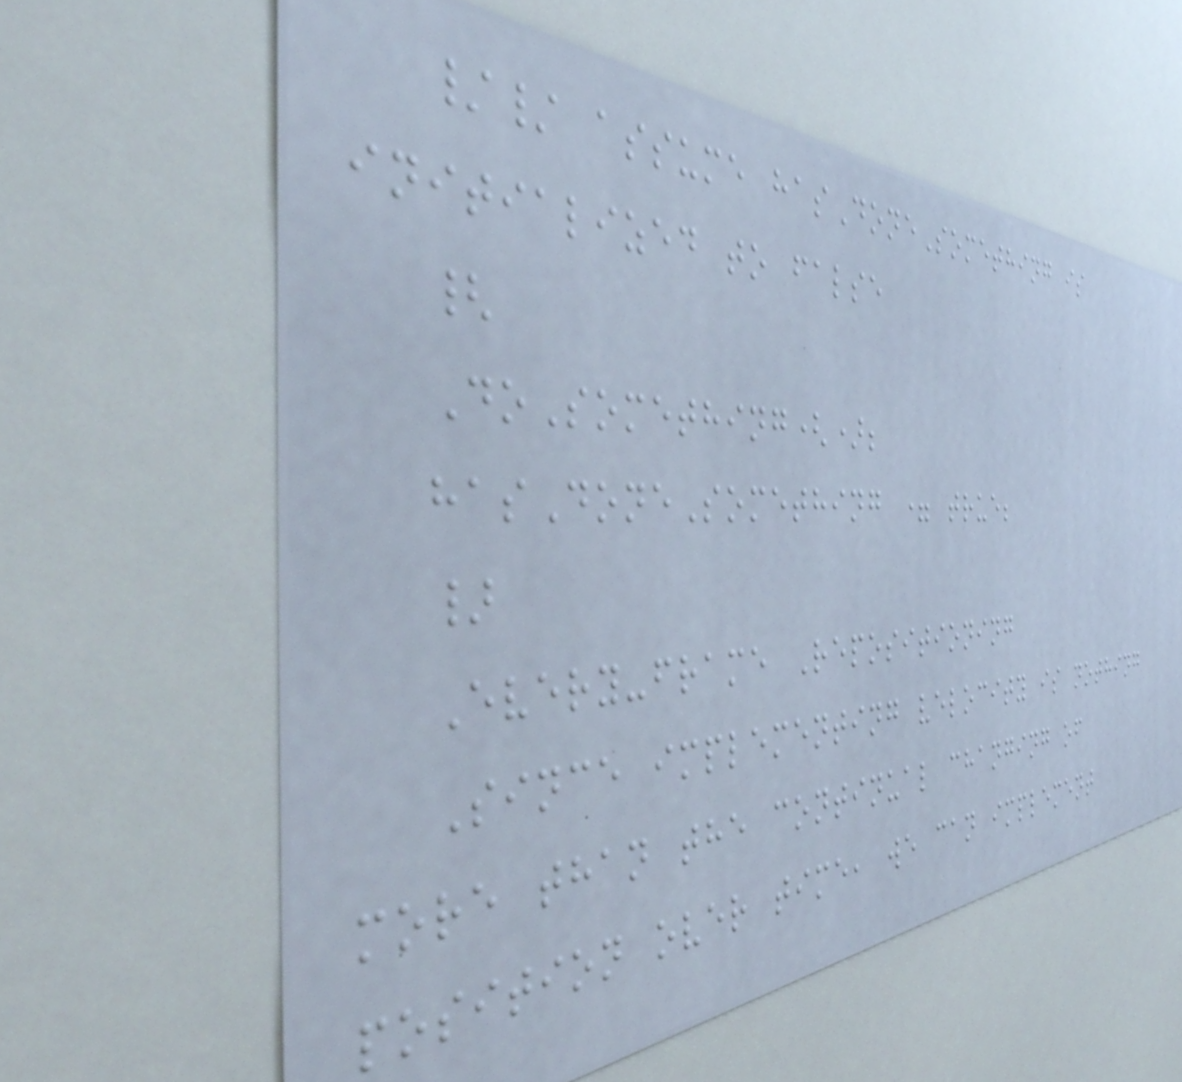// assume hasDoneSomething is
initialized to false
{
DoSomething();
hasDoneSomething = true;
}
Every-frame Repositioning
Since implementing velocity is nothing
more than the continual changing of
position over time, we can implement
